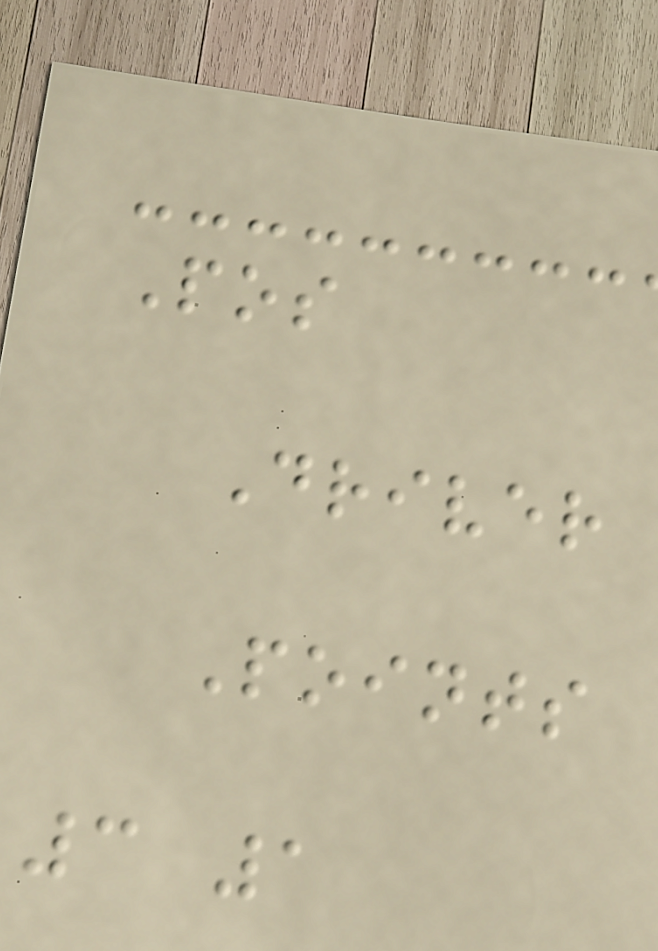Pos
Driver
Points
3 1
